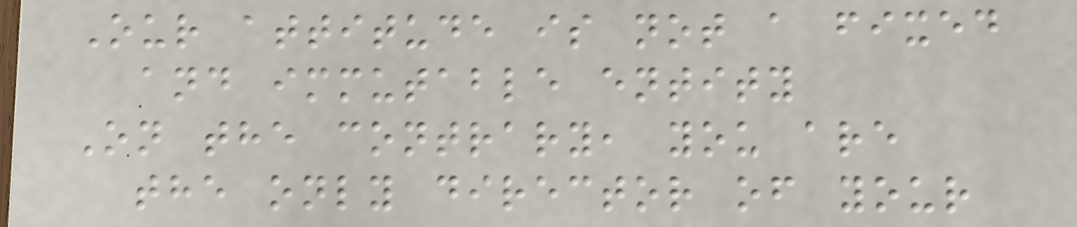Our attitude is not a fixed
and immutable entity
On the contrary, you are
the only director of your
